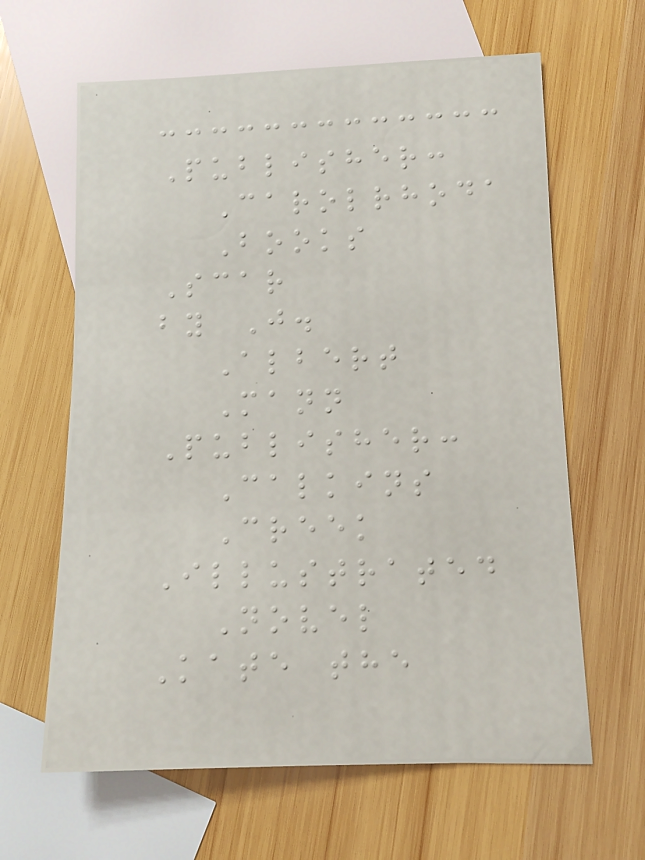Publisher:
Carolrhoda
Books
Scar
by J.
Albert
Mann
Publisher:
Calkins
Creek
Illustrated
Novel
Kate the
